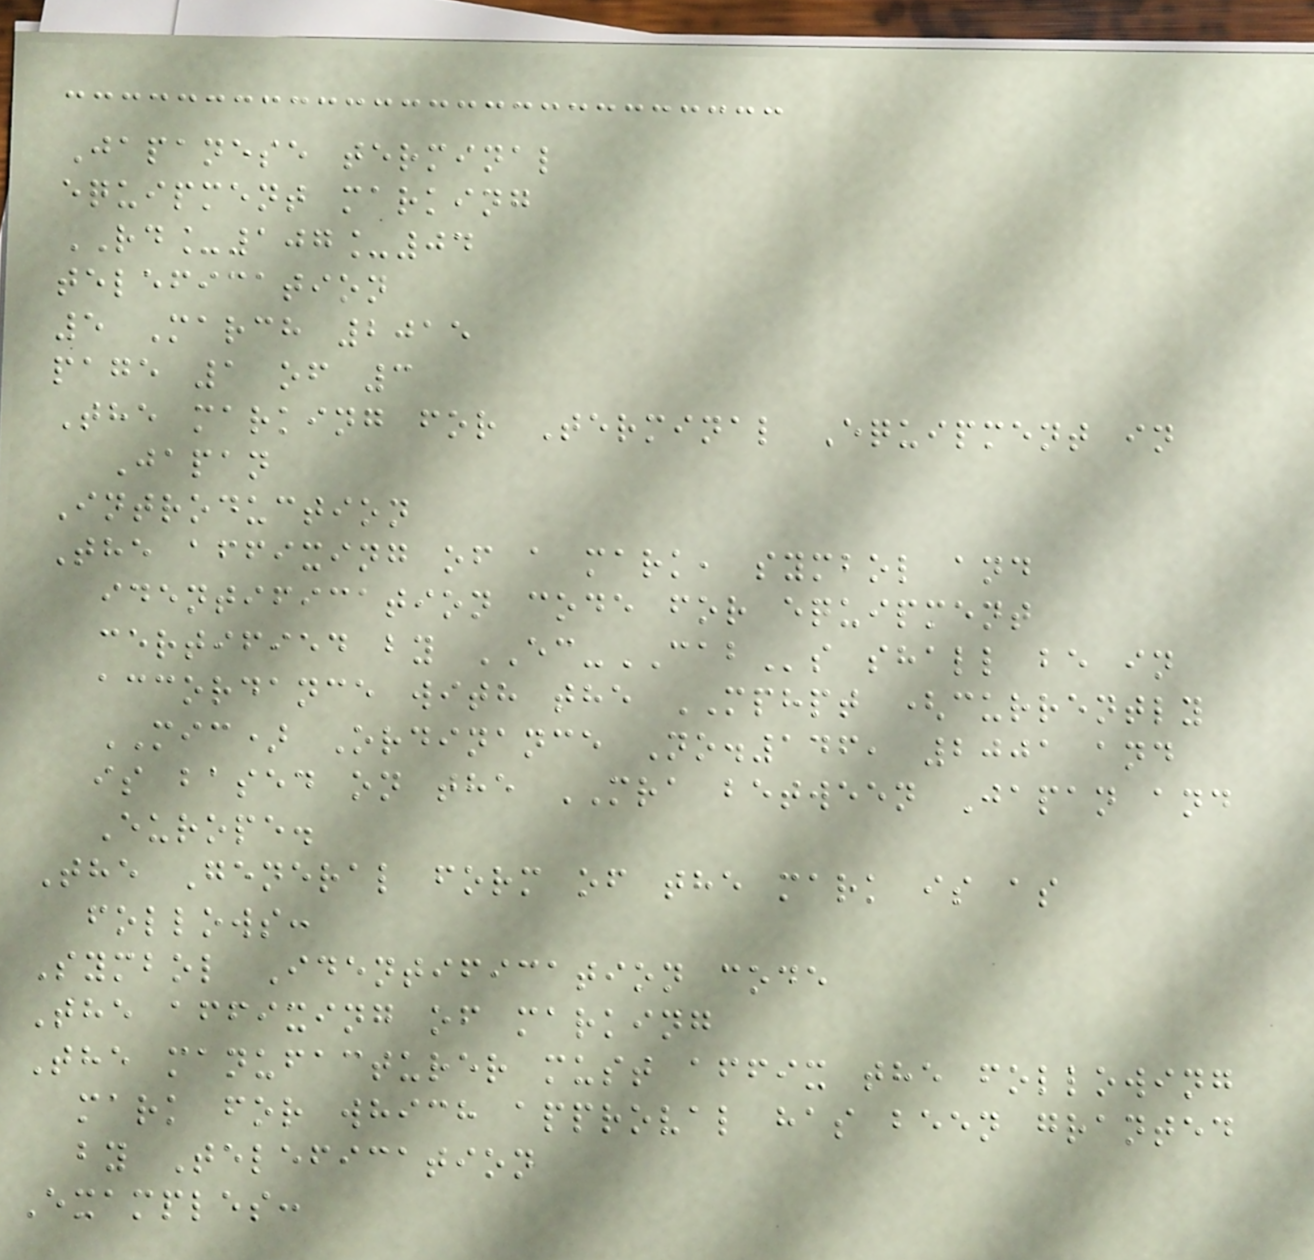Japanese terminal
equipment marking
RD_107_04
telefication
5 March 2015
page 1 of 3
The marking for Terminal Equipment in
Japan
Introduction
The affixing of a mark, symbol and
identification code for equipment
certified by EC-CABs shall be in
accordance with the MPHPT (currently
MIC) Ordinance No.146, 2001 and
is based on the MRA between Japan and
Europe.
The General form of the mark is as
follows:
Symbol Identification code
The affixing of marking
The manufacturer must affix the following
mark for which approval has been granted
by Telefication
Examples:
